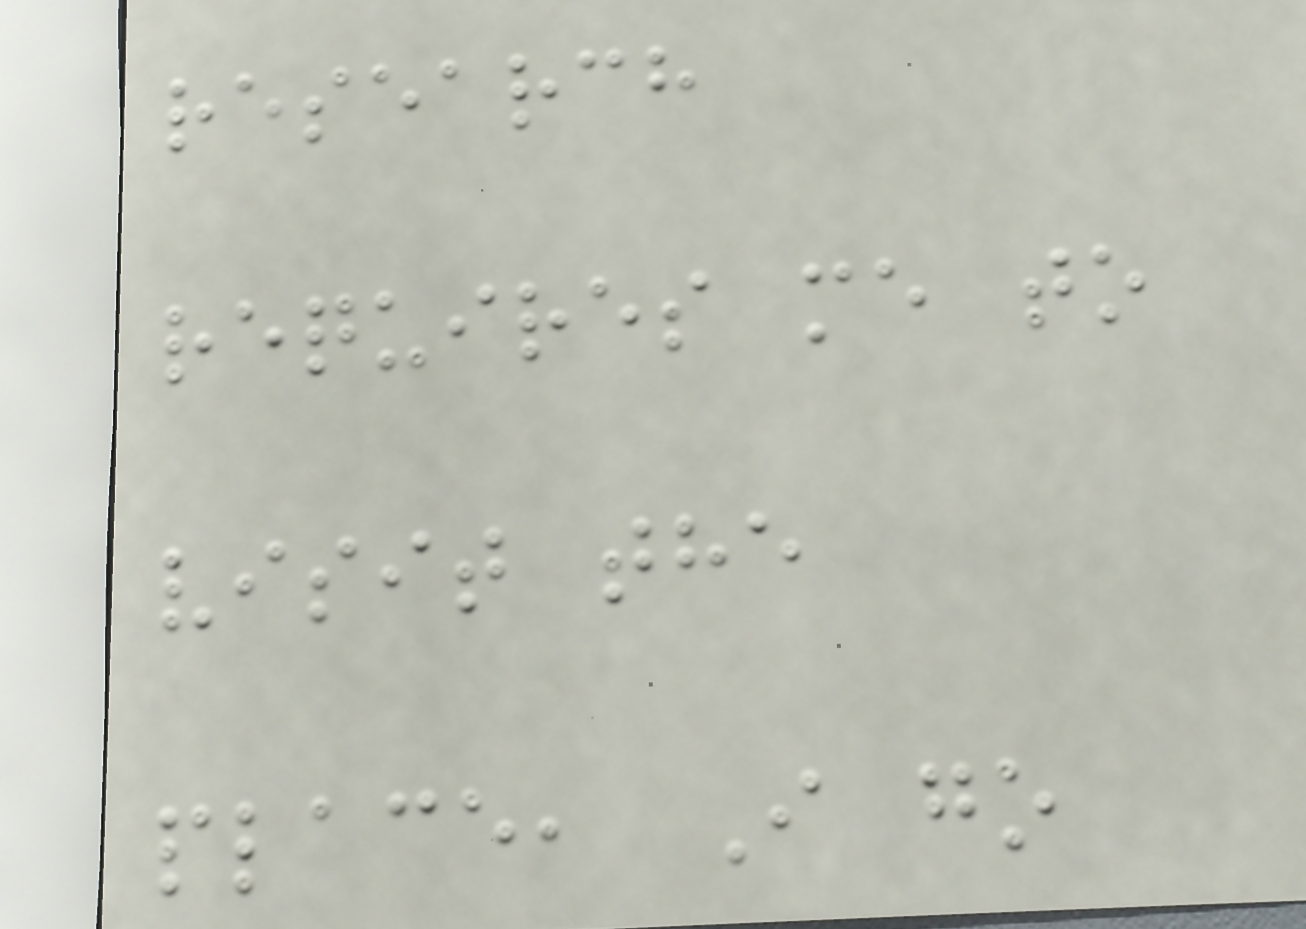research
requires me to
visit the
place, I go
